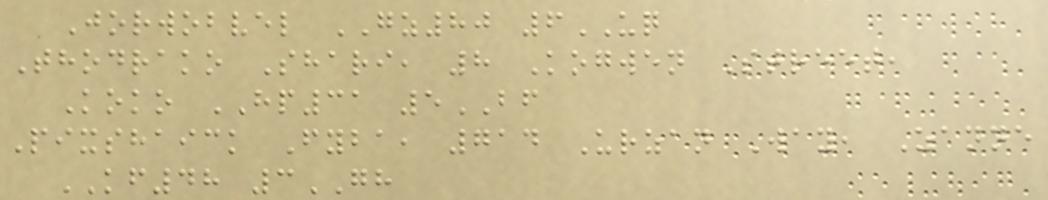Jorwobvel GZ80 6UQ
Thodrako Shari, 8 Kogwen Street,
Koko HP31 5BF
Pixshaick Fyba, 714 Urzan Way, Zanne
KF48 3GH
